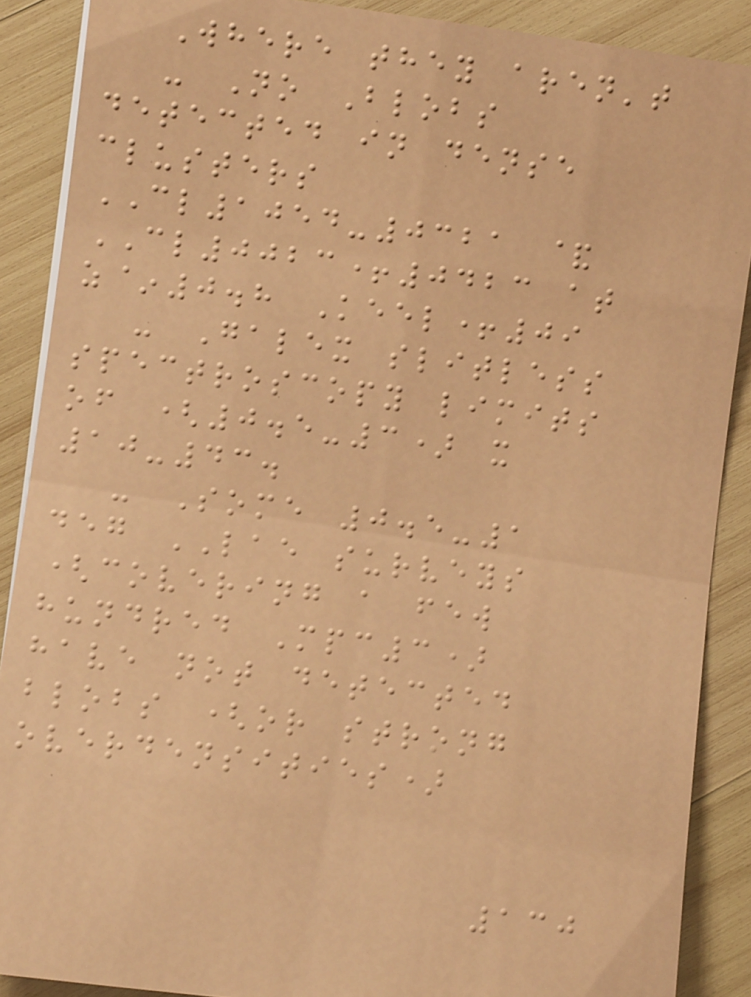Where they aren't
- No Blobs
detected in dense
clusters
CL1054-0321 &
CL0023+0423 at
z~0.8 Keel+09
- Galex slitless
spectroscopy limits
of (0.5-3) x
10-43.
- Some 0.5-1
deg LAE surveys
(covering a few
hundred Mpc3)
have not detected
blobs (or strong
overdensities)
130
